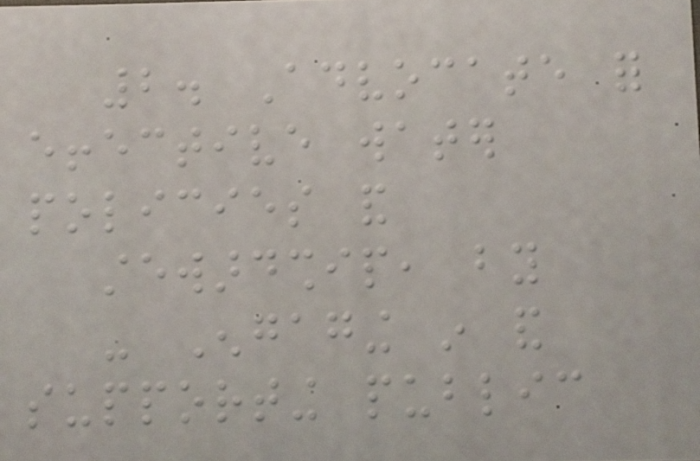2. Advocate for
effective water
policies and
stewardship, by
- Engaging in and
supporting public
